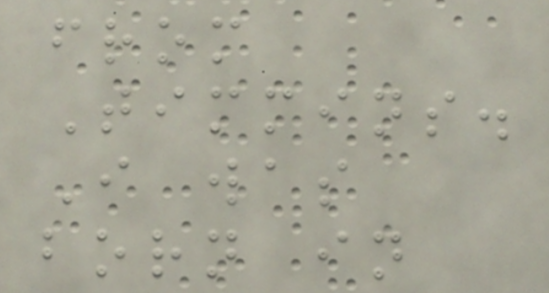from
Timmins.
I was
born in
